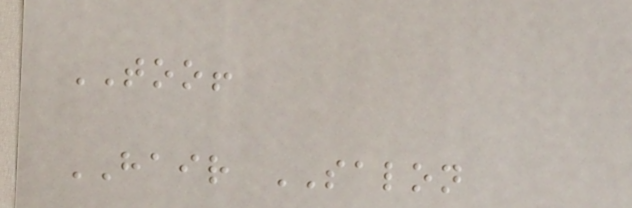TOO!
HAIR SALON
